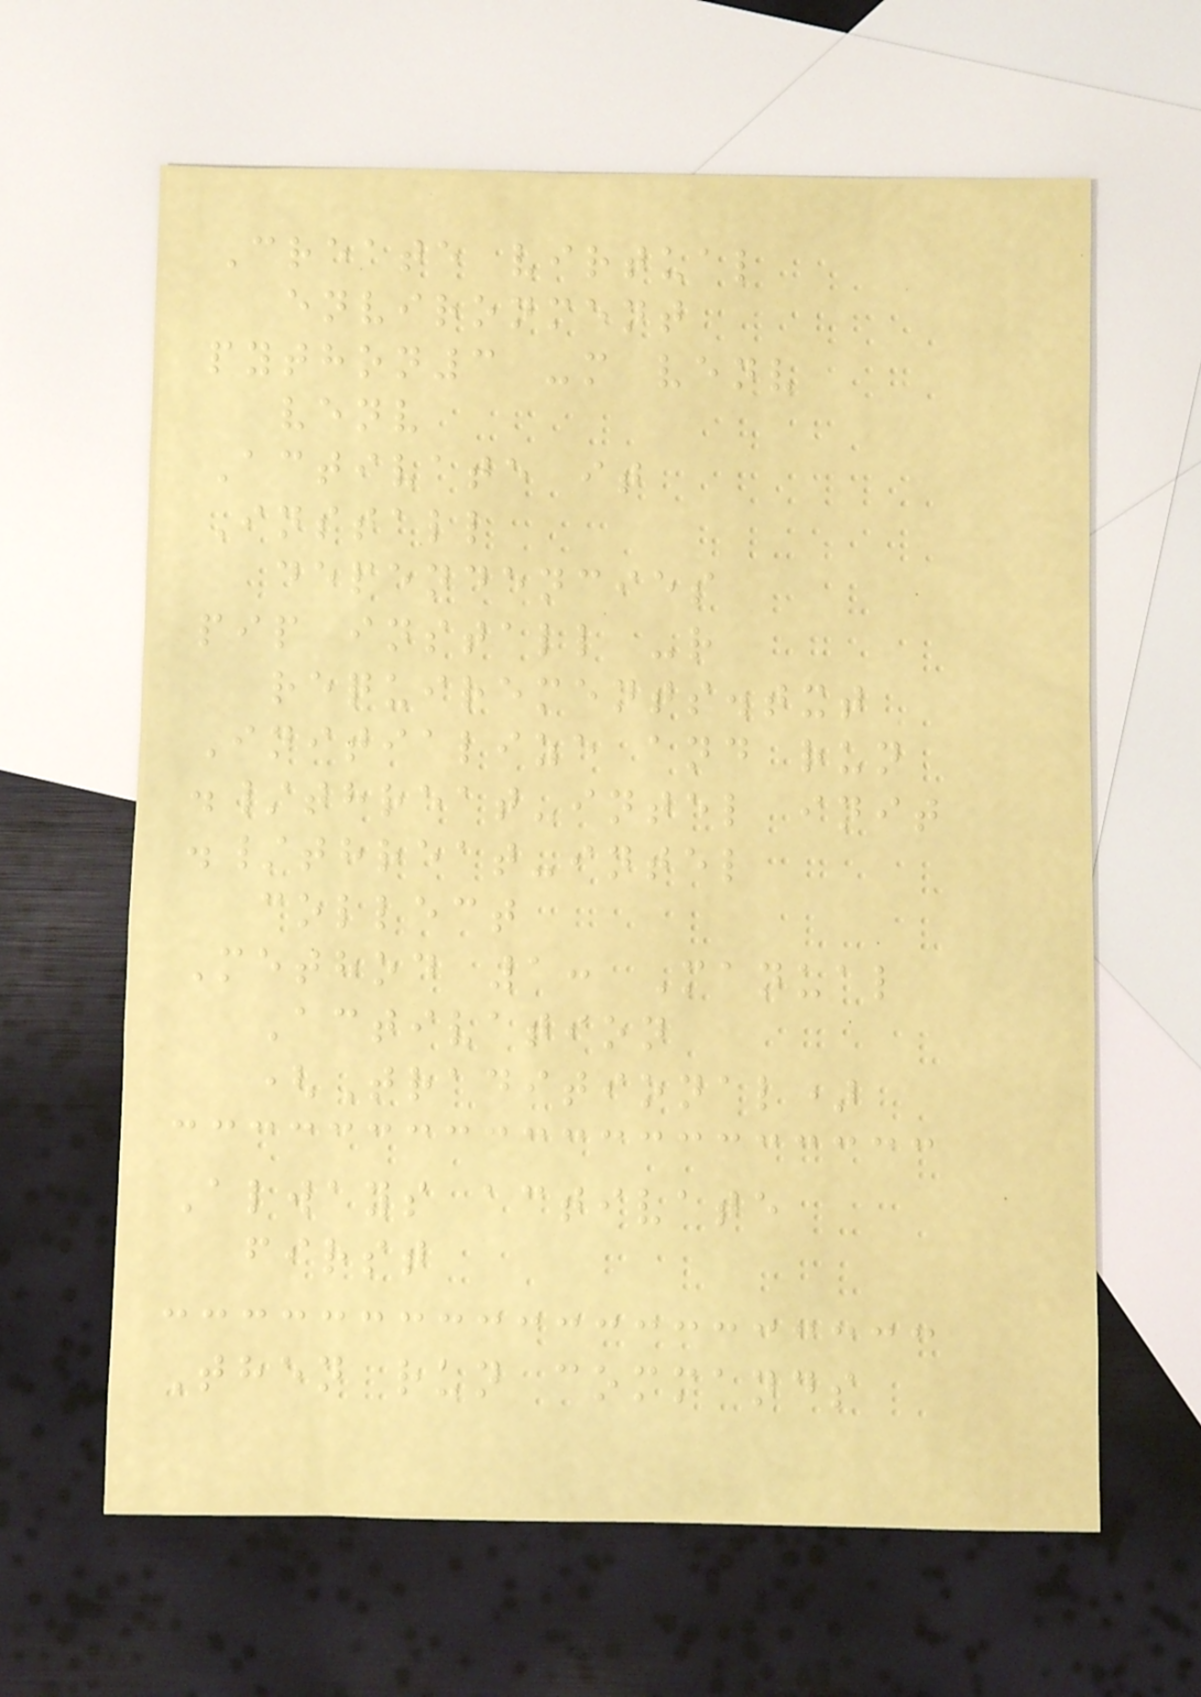Create virtual
environment
python3 -m venv
venv
Activate it
Install
dependencies
pip install -r
requirements.txt
Initialize and run
./threat-intel init
./threat-intel
collect
Method 1: Manual
Activation
(Traditional)
Always activate
first
Then run commands
